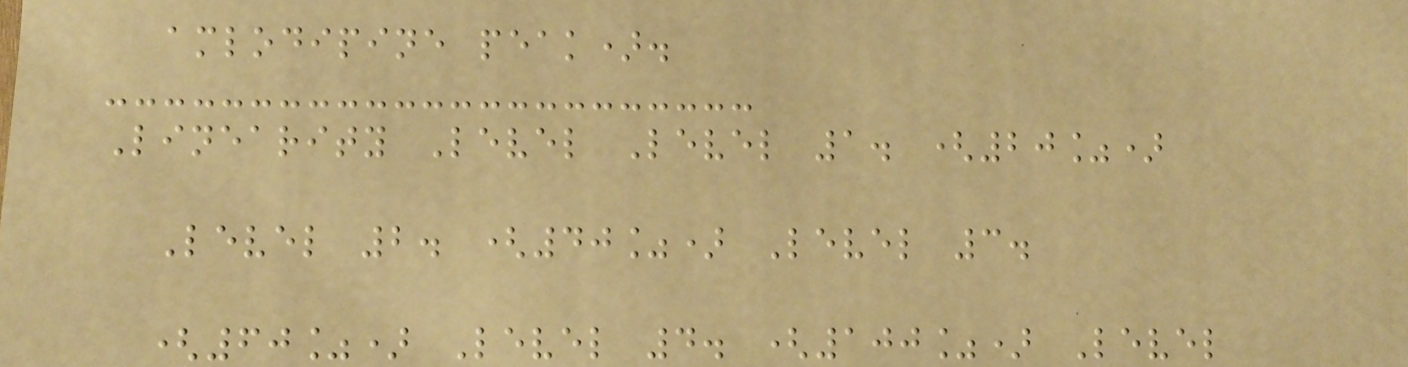amlodipine peak).
Linearity Level Level 1. (20%)
Level 2. (40%) Level 3.
(60%) Level 4. (100%) Level
